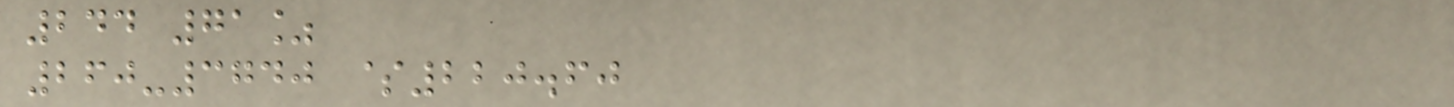244 71%
260-3740 $220.60
